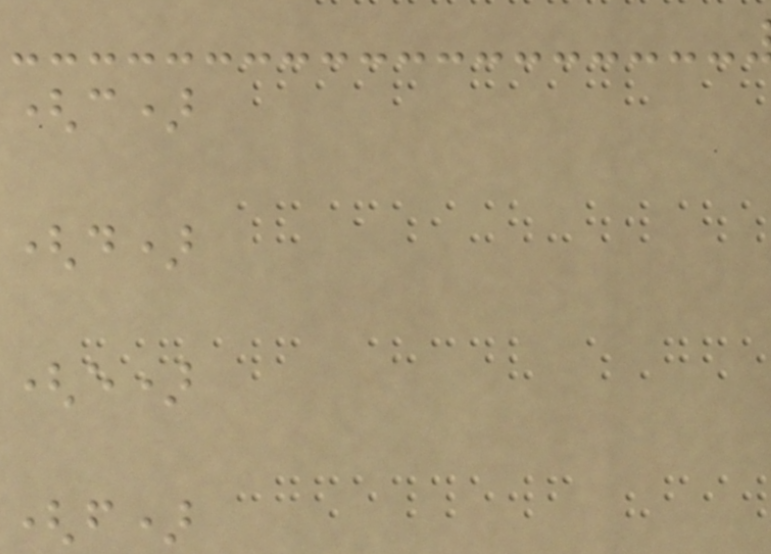(c)
(d)
(e)
(f)
